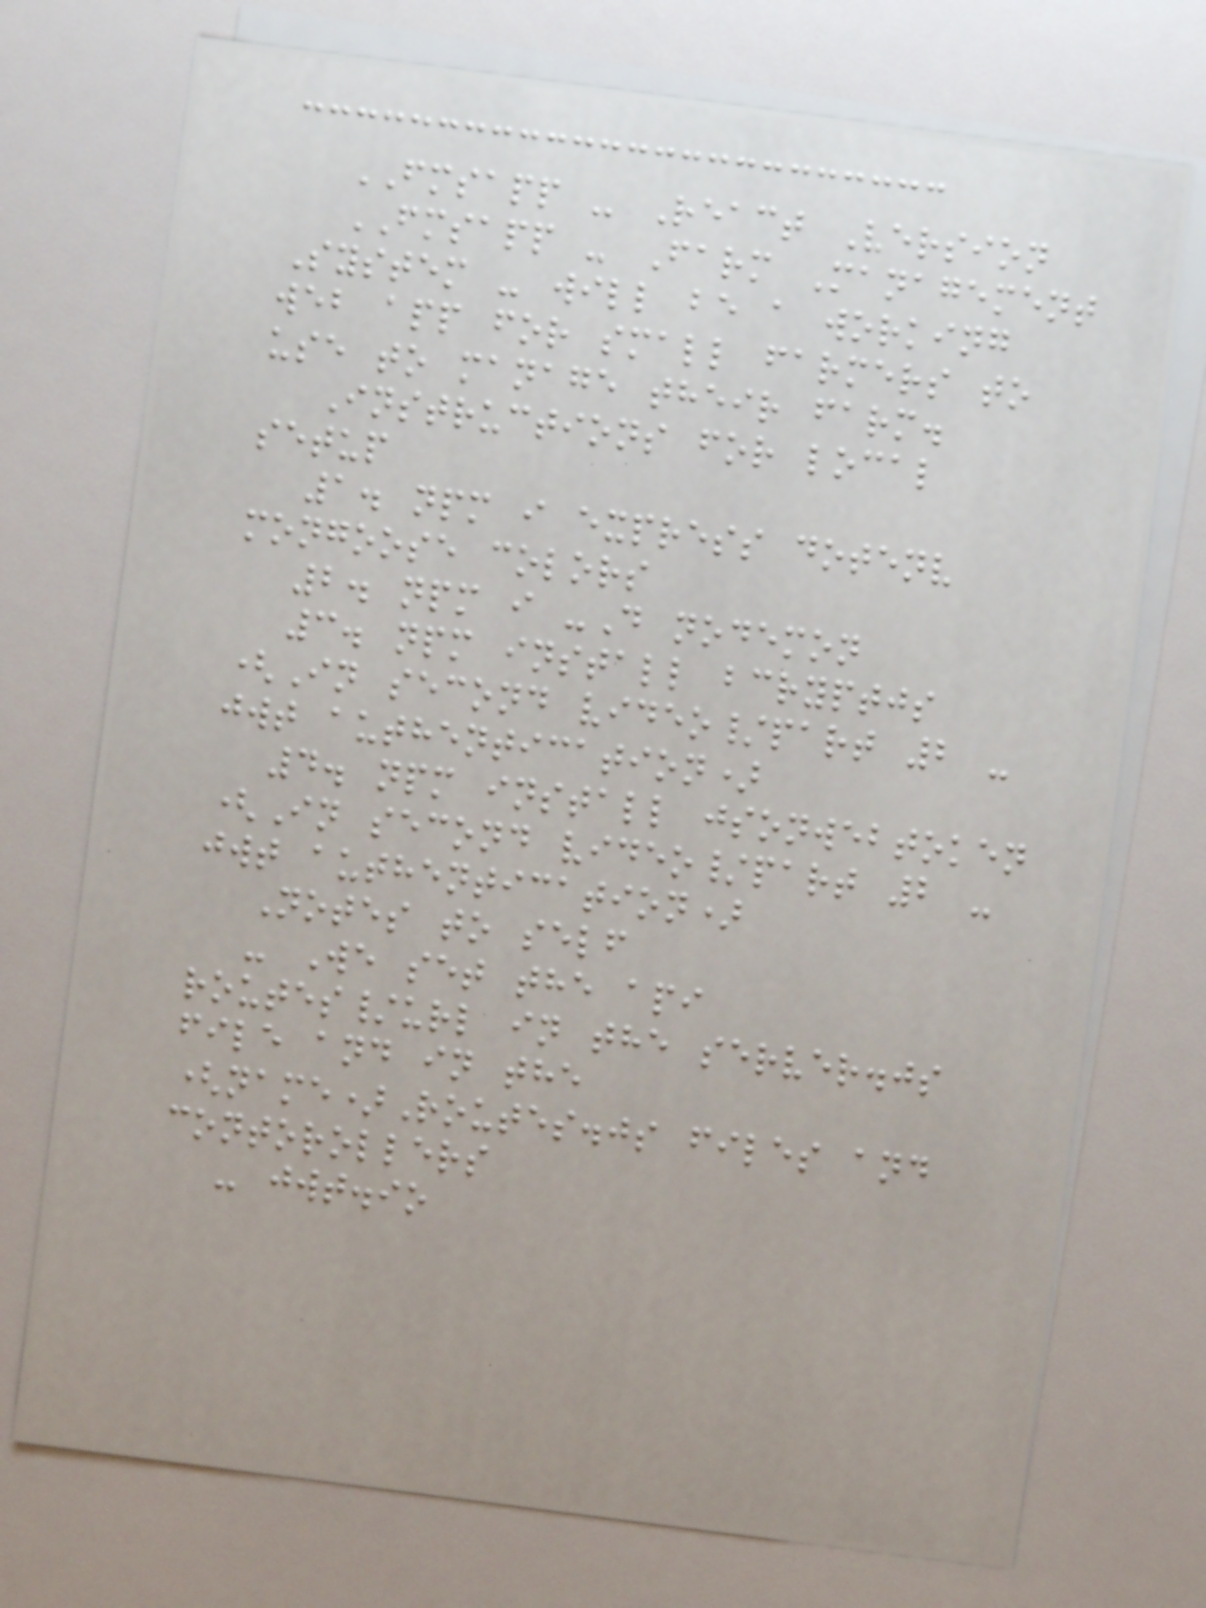FMSAPP - React Version
FMSAPP - Farm Management
System - will be a working
web app for small farmers to
use to manage their farm.
Instructions for local
setup
1. npm i express dotenv
mongoose colors
2. npm i -D nodemon
3. npm install bcryptjs
(In second video/part 2 -
jwt authentication)
4. npm install jsonwebtoken
(In second video/part 2 -
jwt authentication)
Notes to self
- We set the api
routes/url in the server.js
file and in the
(name)Routes.js files and
contorollers
- jwt.io
